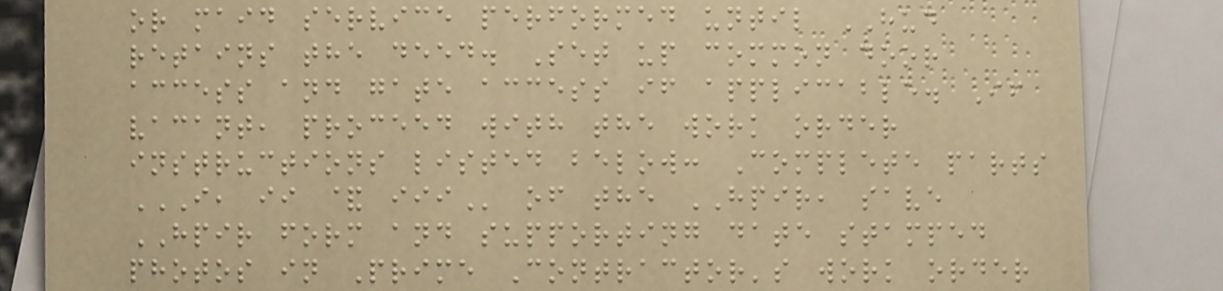or maid service performed until HUD
retains the deed. Set up common door
access and gate access if applicable. If
vacant, proceed with the work order
instructions listed below: Complete parts
I, II & III of the HPIR, save
HPIR form and supporting date stamped
photos in Prime Contractor's work order
